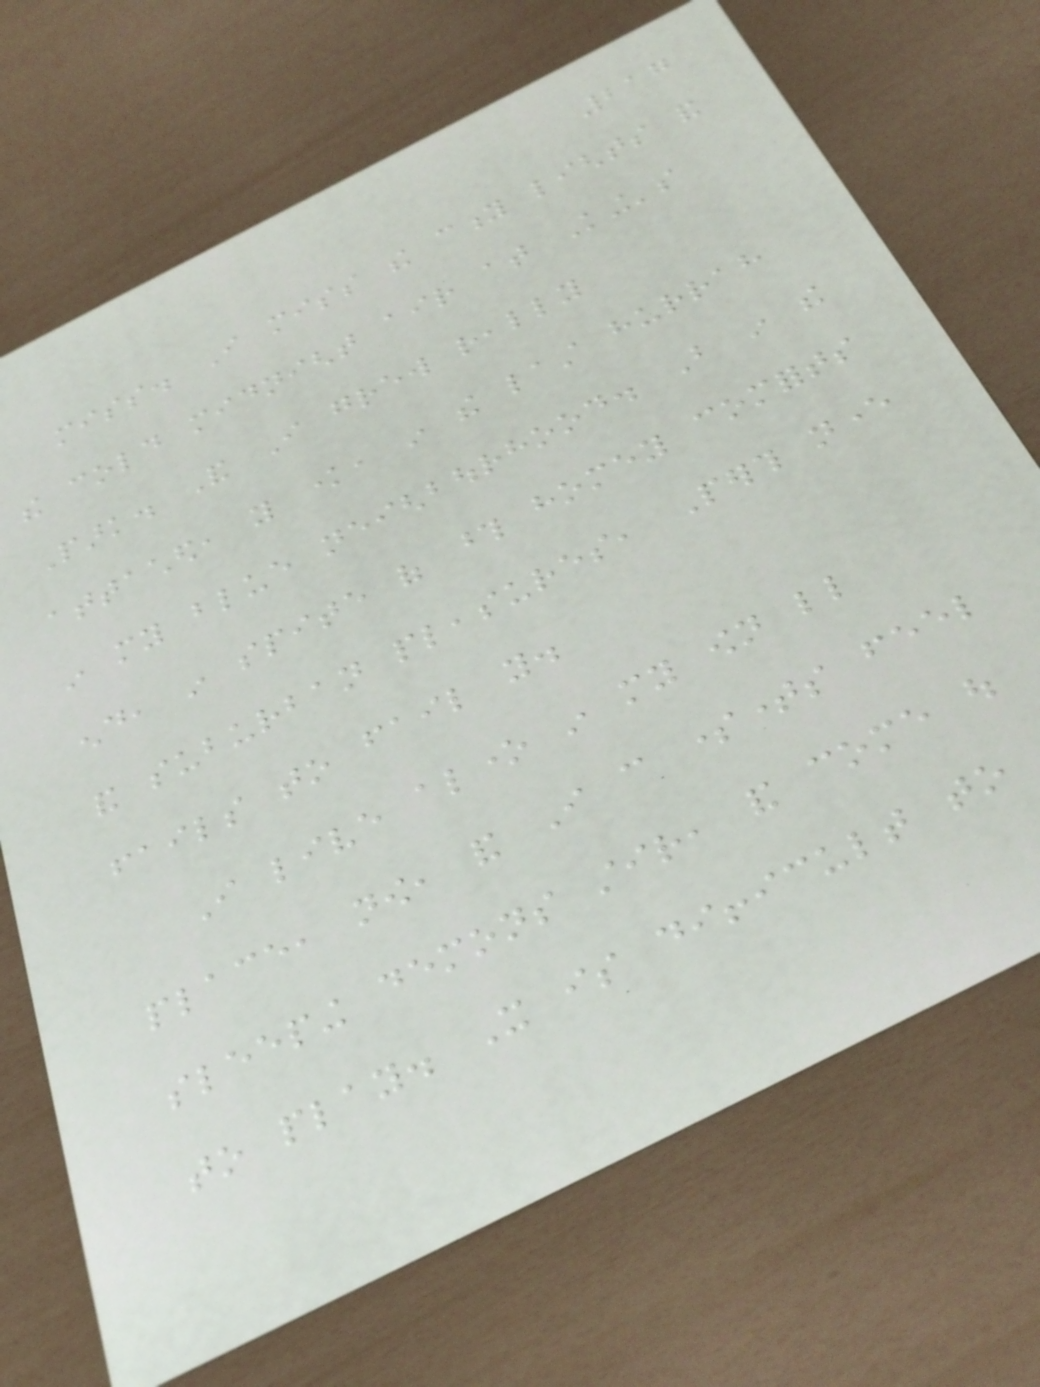217
miss. I miss the city lights and
the cold midnight air at King's
Park. And I grew really
attached, you know, in the last hurrah
in my blue neighbourhood. But in the
end, in spite of those homey comforts
and suburban pleasures, Perth never
fails to fail you.
I live alone in my own little
place, now, and I can sometimes feel
sleeping demons stir, and come out
to play. It is difficult to
